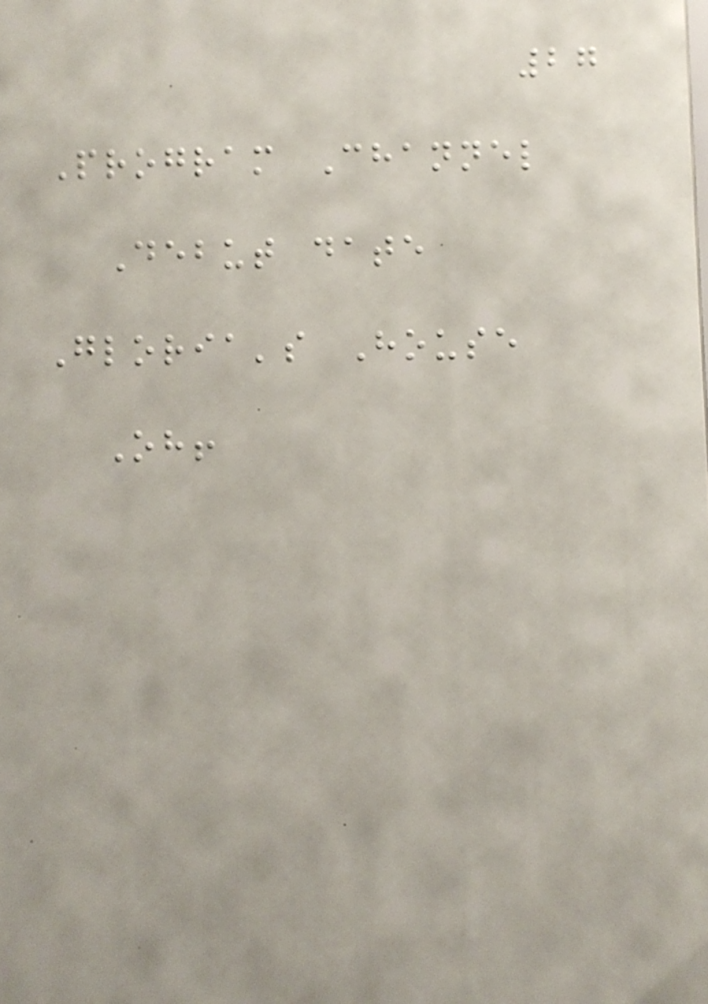27
Program Channel
Debut date
Gloria's House
Oh!
